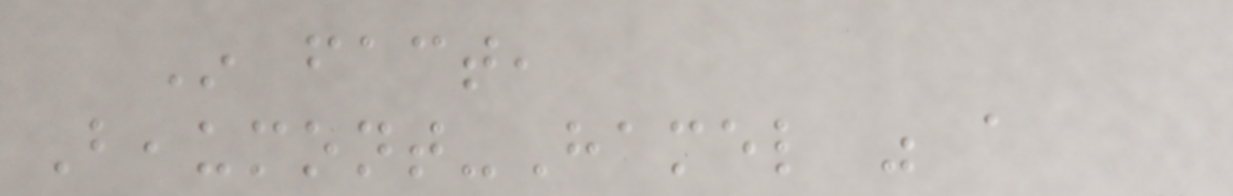In fact,
Beaumont-Hamel was a
